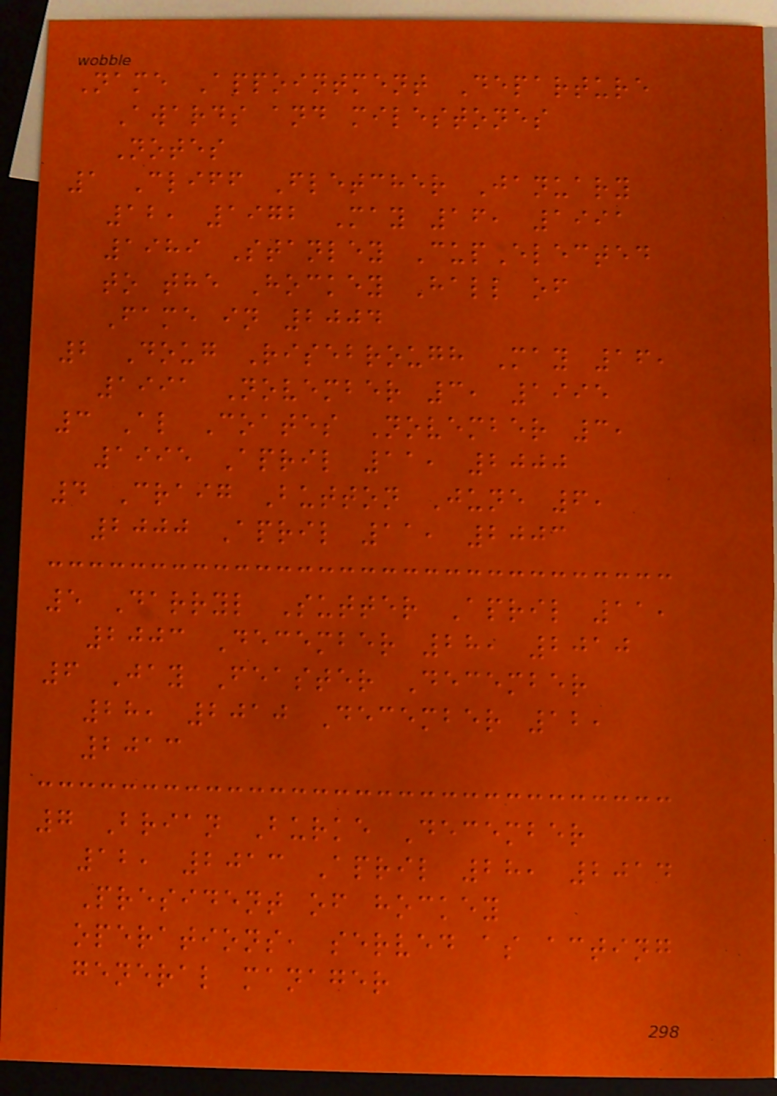Name Appointment Departure
Awards and milestones
Notes
1 Cliff Fletcher January
12, 1972 May 16, 1991
1989 Stanley CupElected
to the Hockey Hall of
Fame in 2004
2 Doug Risebrough May 16,
1991 November 3, 1995
3 Al Coates November 3,
1995 April 11, 2000
4 Craig Button June 6,
2000 April 11, 2003
5 Darryl Sutter April 11,
2003 December 28, 2010
6 Jay Feaster December
28, 2010 December 12,
2013
7 Brian Burke December
12, 2013 April 28, 2014
President of hockey
operations, served as acting
general manager
